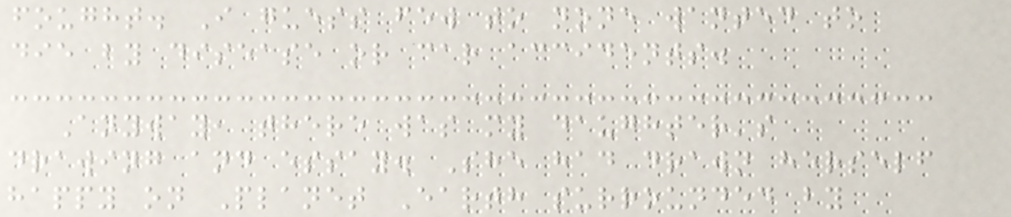fought. I guess few to none wanted to
die by disease or car accidents.
Anyway, there was my daughter's
drawing and essay. She had drawn herself
happy on Planet Earth surrounded by
